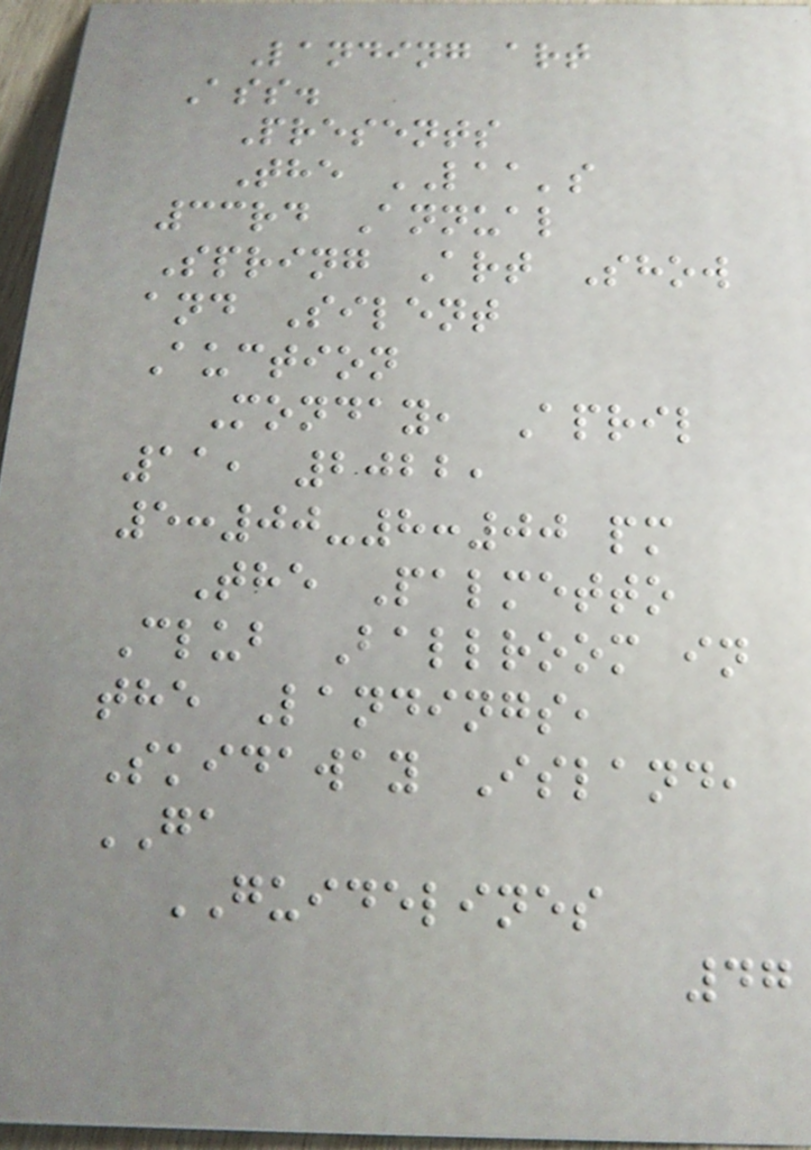Landing art
Ass.
Presents
The LAA's
33rd Annual
Spring Art Show
and Silent
Auction
Monday, April
11, 2022,
5:00-8:00 pm
The Palmetto
Club Ballroom in
the Landings,
Skidaway Island,
GA
GUIDELINES
47
